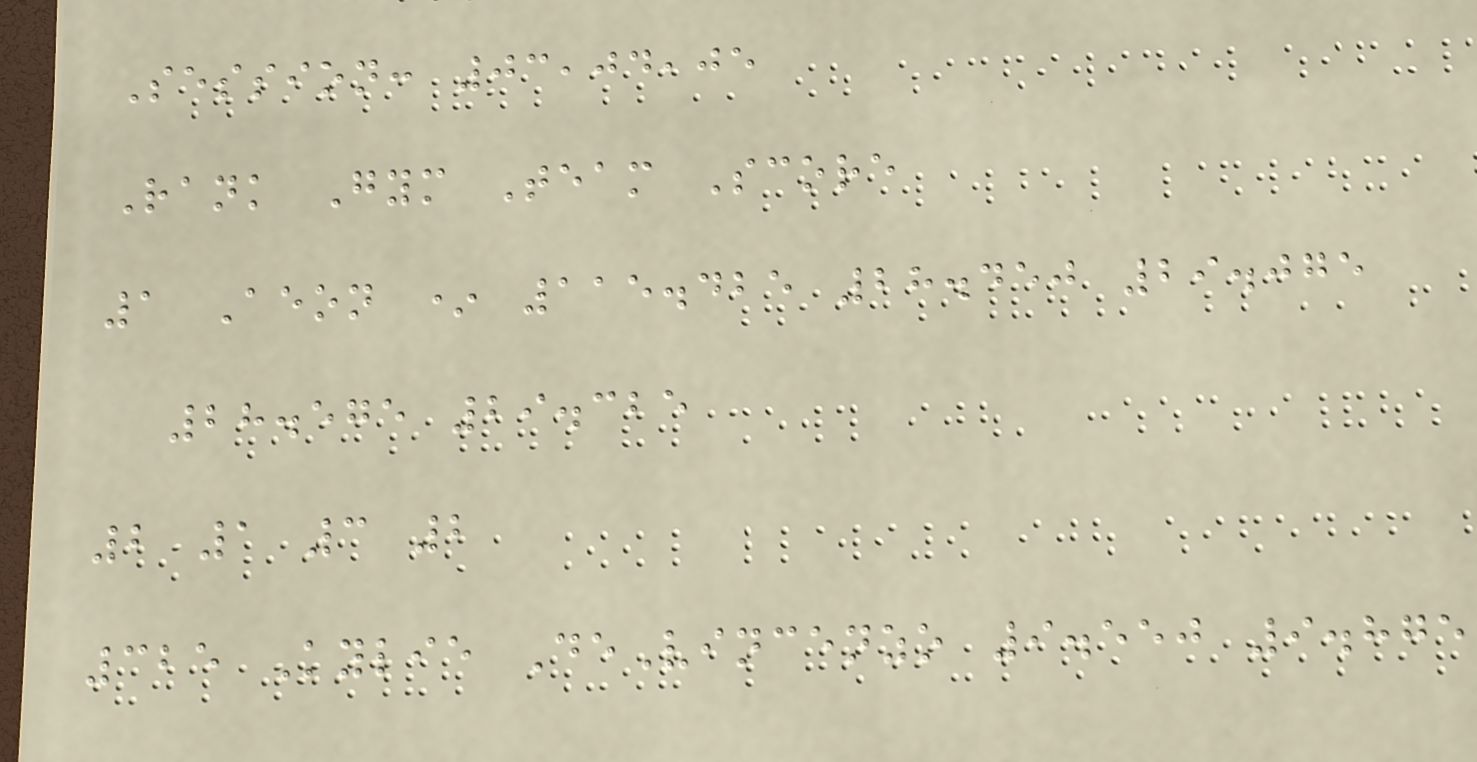Session: 03,04,05
Rank Gym Team Score
1 Aeon * 115.425 28.450 29.075
28.575 29.325
2 1 3 2
325 Kylie DeVincenzo 9.550 9.875
